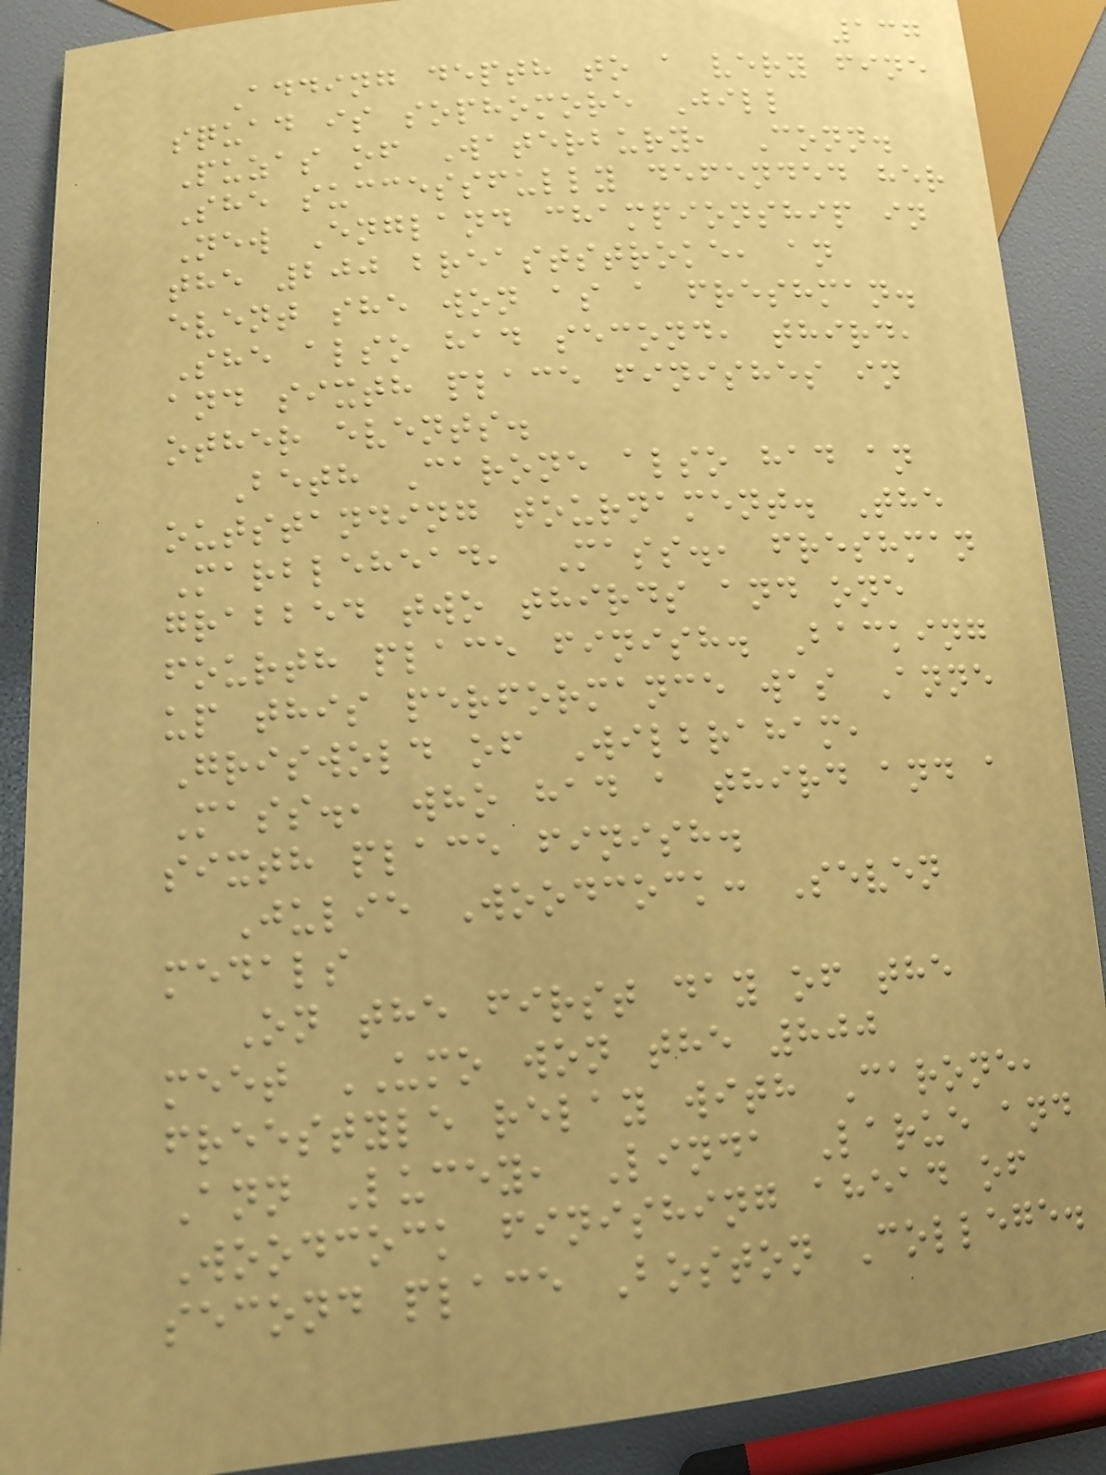137
Adding depth to a very fine
squad is sophomore Jill
Puzas of Waterbury, Conn.
She successfully defended her
New England championship in
the 200 breaststroke, an
event she won as a freshman.
She also had second, third,
and sixth place finishes in
other events.
Beth Carone also had an
outstanding tournament. The
Marblehead, Mass., freshman
grabbed two thirds and one
fourth place finish. Backing
up this performance was Anne
Griswold of Wilbraham,
Mass., who had a third and a
sixth place finish.
Julie Woodcock: Seven
medals
On the first day of the
meet UMO won the 800
freestyle relay with Carone,
Ann Lucey, Linda Larue and
Woodcock finishing ahead of
second place Boston College.
